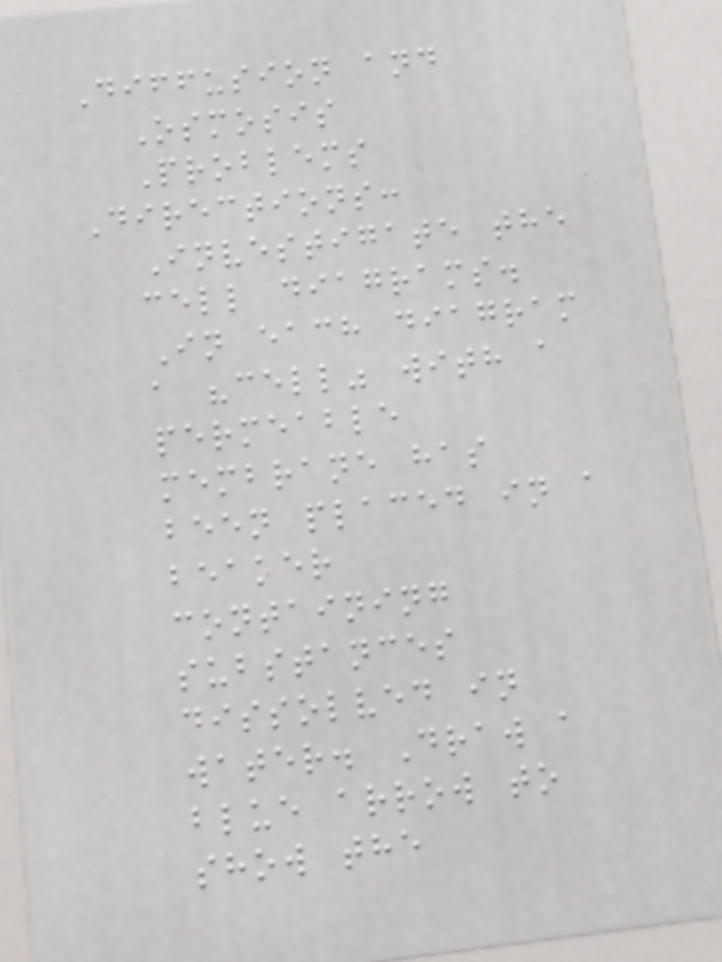Diffusion and
Osmosis
Problems
Directions:
Investigate the
cell diagrams.
In each diagram
a "cell" with a
permeable
membrane has
been placed in a
beaker
containing
substances
dissolved in
water. Draw a
blue arrow to
show the
